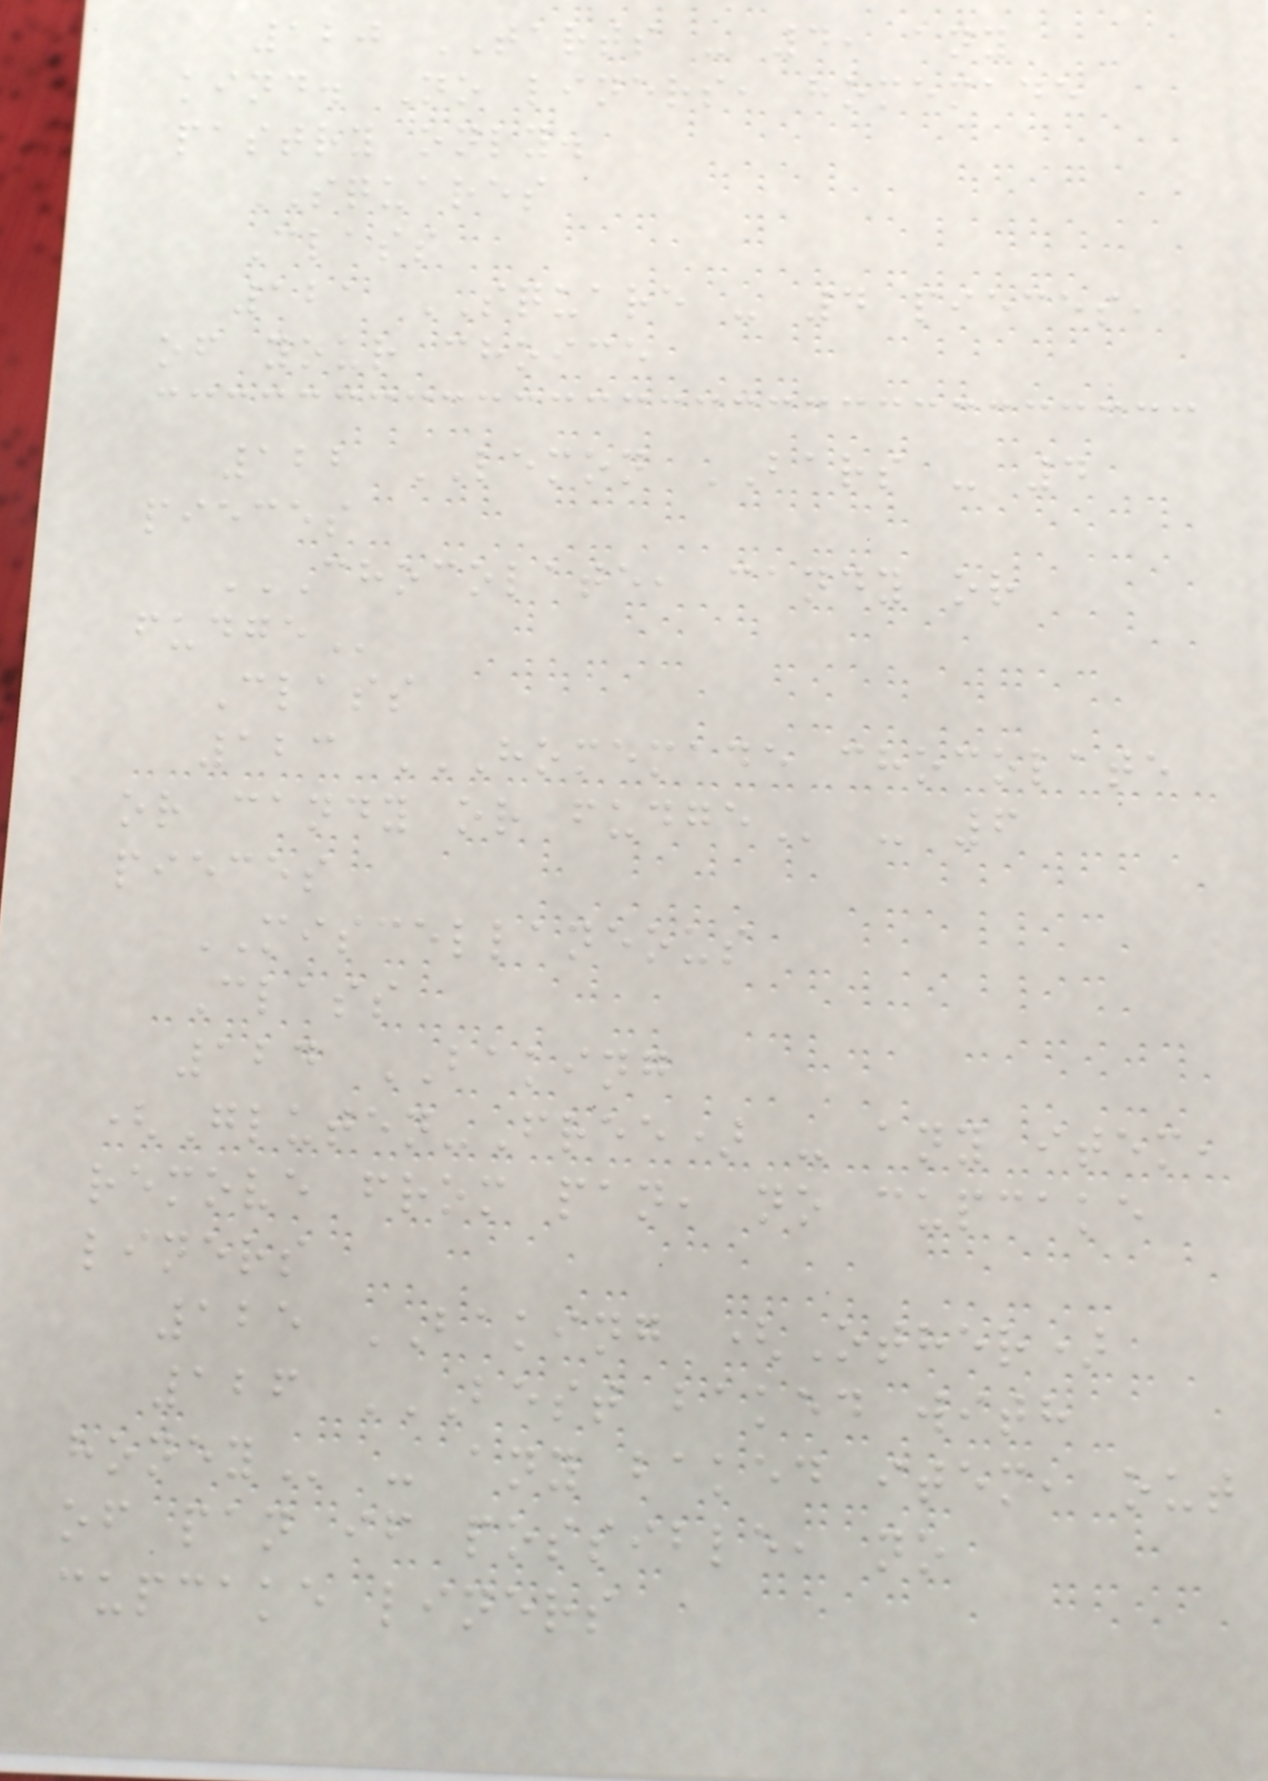120 TARTS - 4, any
kind. No liners, homemade
pastry only.
SQUARES
Class
121 SQUARE - 4 pieces,
of your choice
122 LEMON BARS - 4
pieces
CHOCOLATE, CANDY OR
FUDGE
Class
123 HOMEMADE CHOCOLATE
OR CANDY OR FUDGE - 6
pieces
MISCELLANEOUS
Class
124 BAKING
(Gluten-Free) - any item,
remove from pan, no cupcake
liners
125 BAKING (Other)
126 BEST BAKED WITH
HONEY - any baked item, out
of pan if possible, no
cupcake liners
